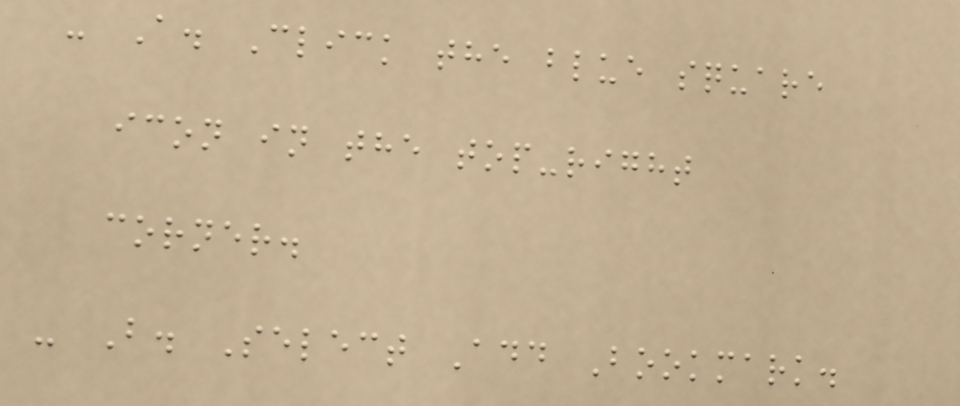- A. Click the blue square
icon in the top-right
corner.
- B. Select Add Bookmark.
